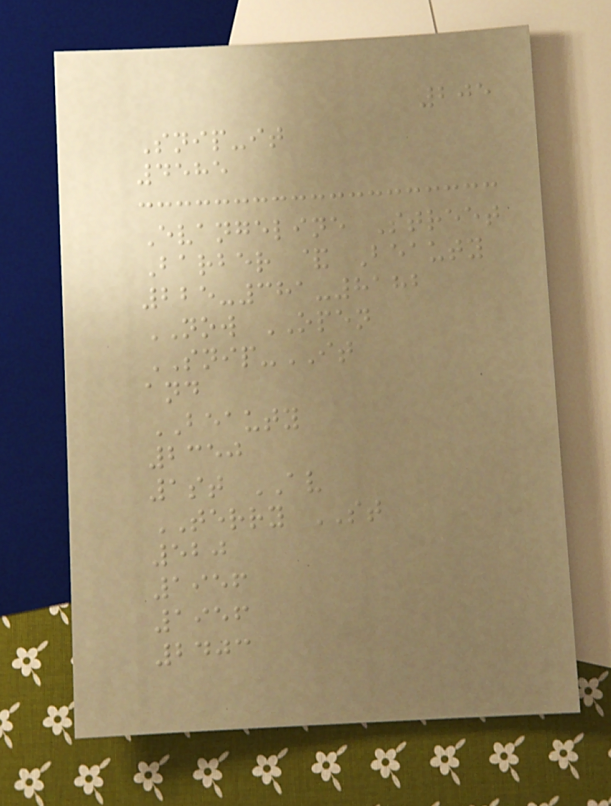205
Snip-it
4585
Evangeline Street
Barber & Beauty
225-381-8182
NOW OPEN
SNIP-IT
and
BEAUTY
2350
1st AV
TERRY ST
520
1956
1956
2403
